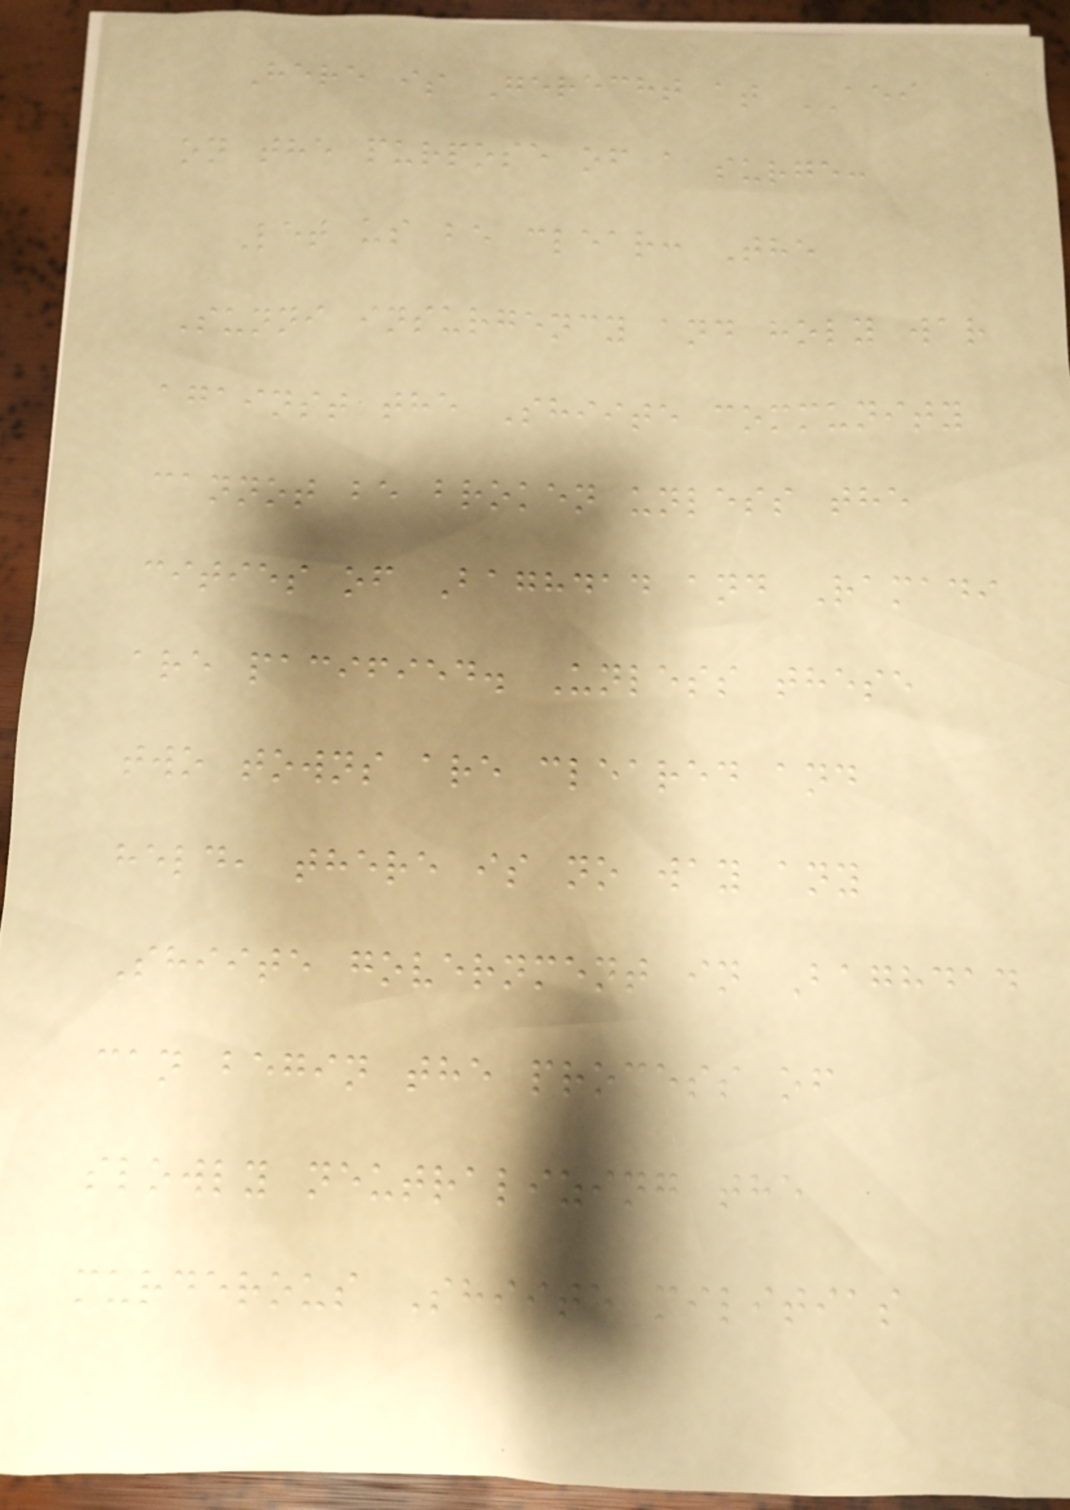Here is Gerecht at AEI
on the purpose of a surge:
Let us be clear: The
Sunni insurgency and holy war
against the Shiite community
cannot be broken unless the
cities of Baghdad and Ramadi
are pacified. Unless these
two towns are cleared and
held, there is no way any
Shiite government in Baghdad
can begin the process of
slowly neutralizing the
murderous Shiite militias
